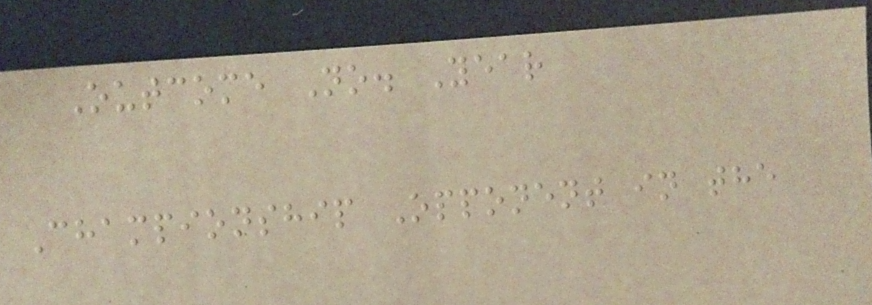Outcome No. Year
Championship Opponent in the
